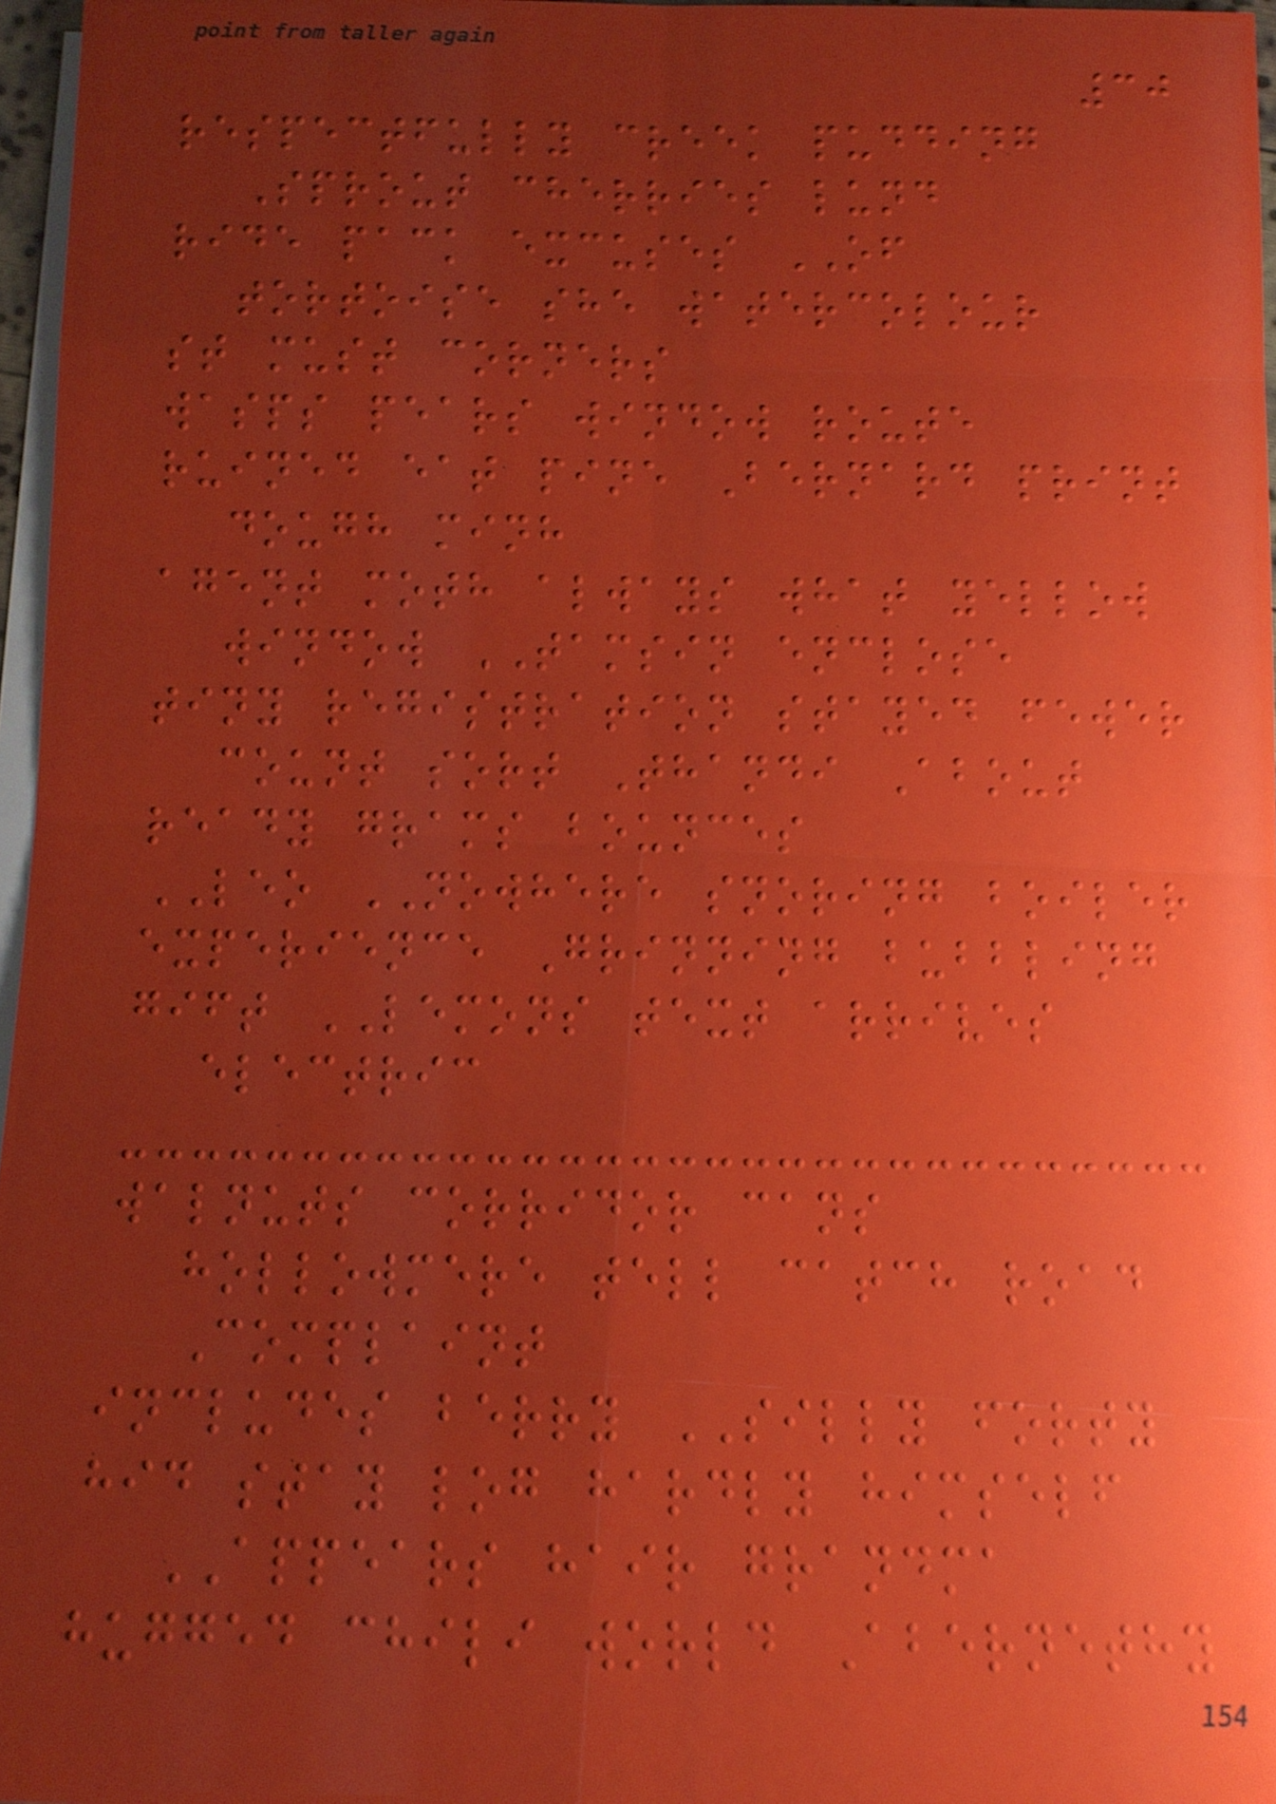30
respectfully creek pudding
Sprout cherries lund
ride pack excuses OF
tortoise she watercolour
st must corners
wasps pears window route
ruined eat pine Bernard print
dough minh
agent moth always what yellow
window TAMSIN enclose
tiny registration stayed fewer
count sort Thandi About
ready grams bounces
LEO NOWHERE snoring boiler
experience Grinning bubbling
gift LEMONS text arrives
electric
walnuts corridor cans
hollowmere tell catch road
Complaint
includes berry SILLY forty
hid stay log hardly himself
APPEARS hair grandma
hugged chili world Abernethy
